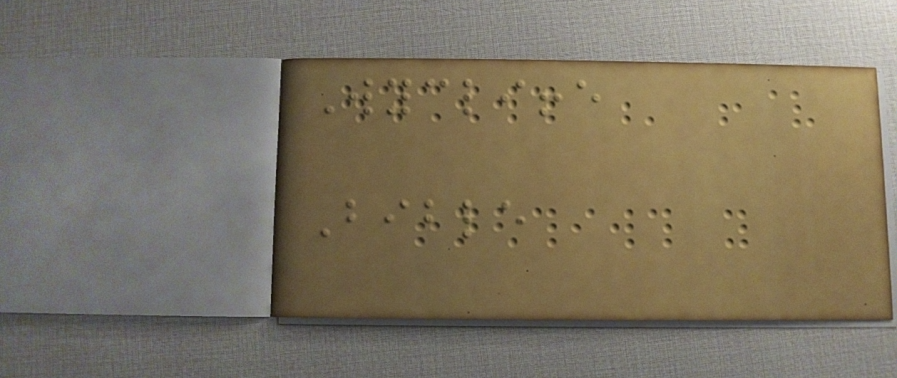Wycliffe
Bible
